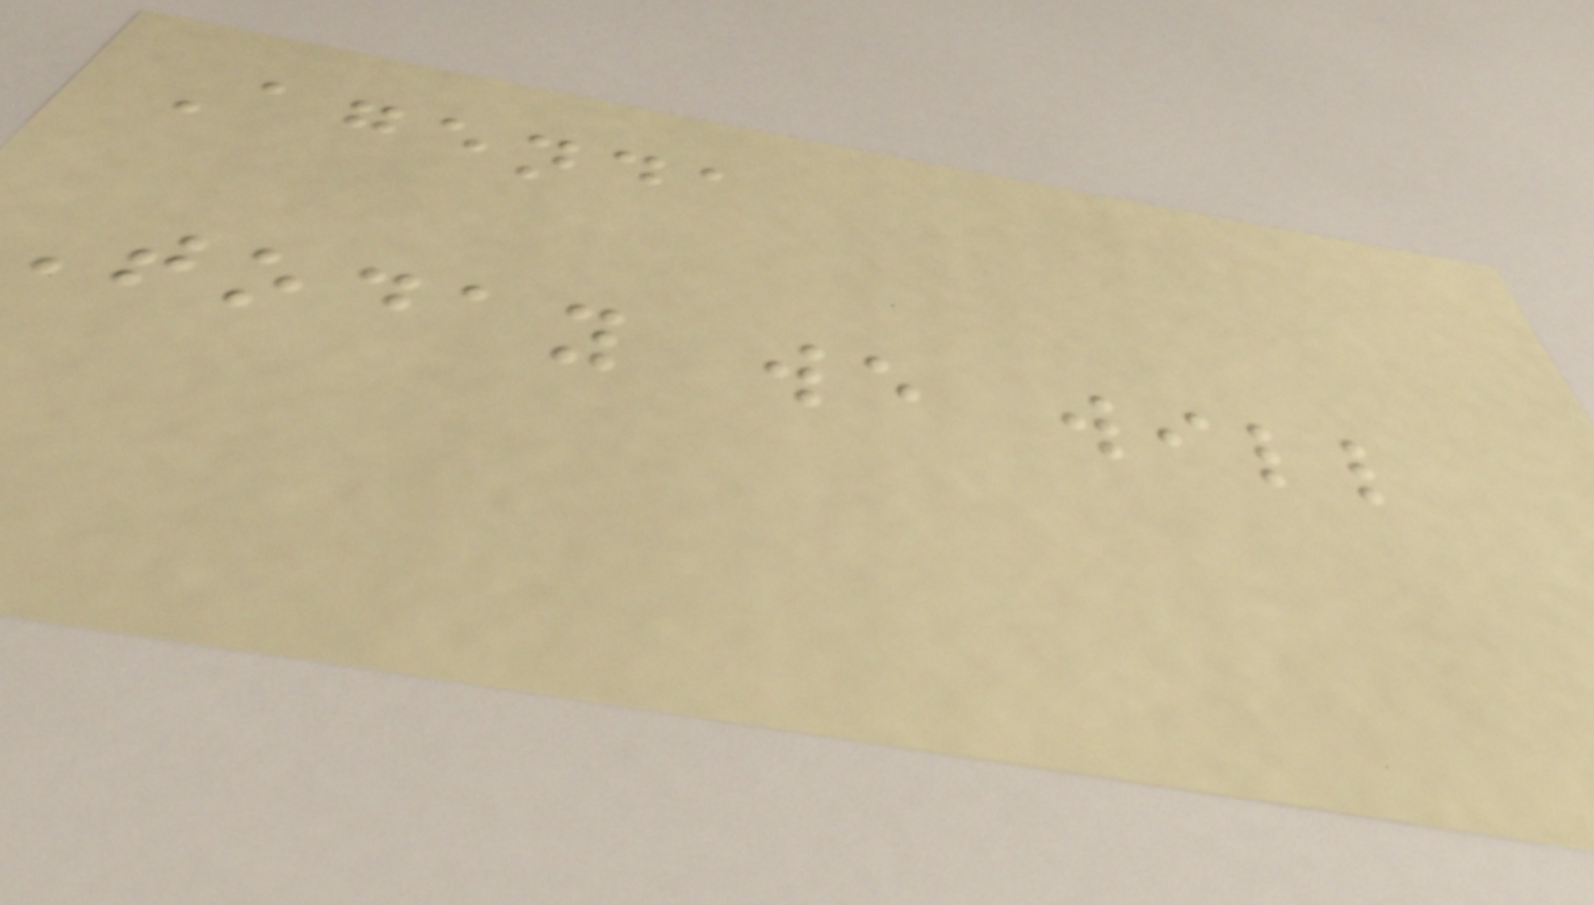Agenda
Today we will
